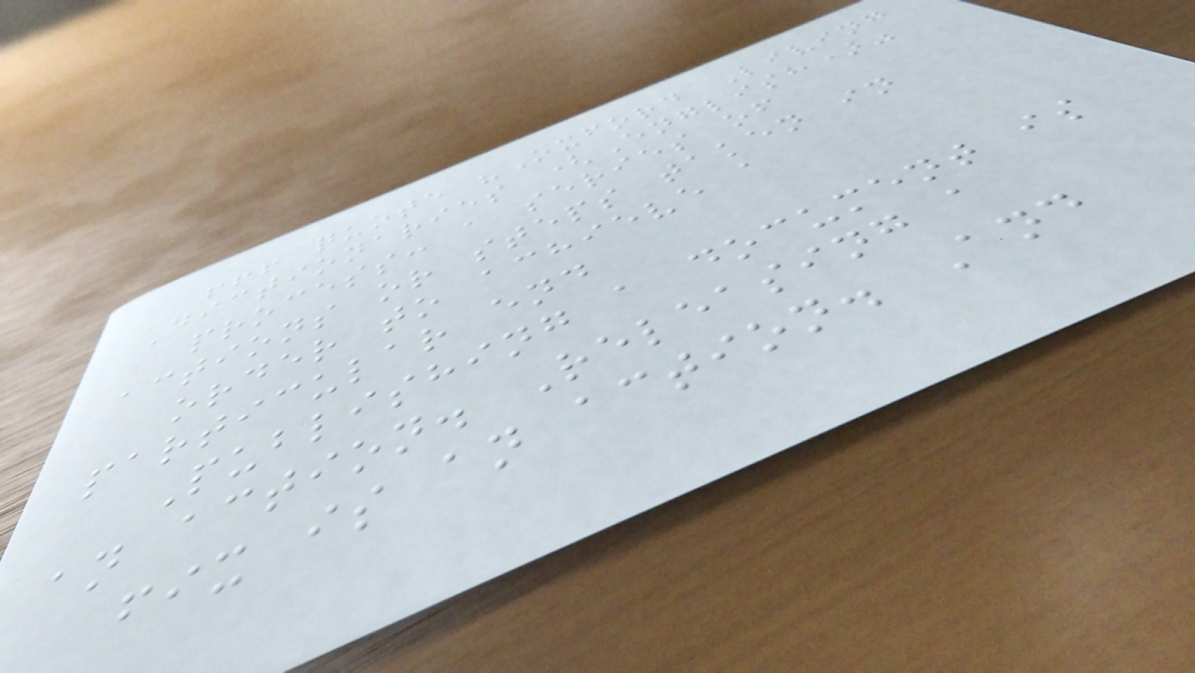!!! quote "Oxford Living
Dictionaries (English)"
process: a series of
actions or steps taken in
order to achieve a
particular end
Publishing a document is
an action. Releasing a
fix is an action. And
